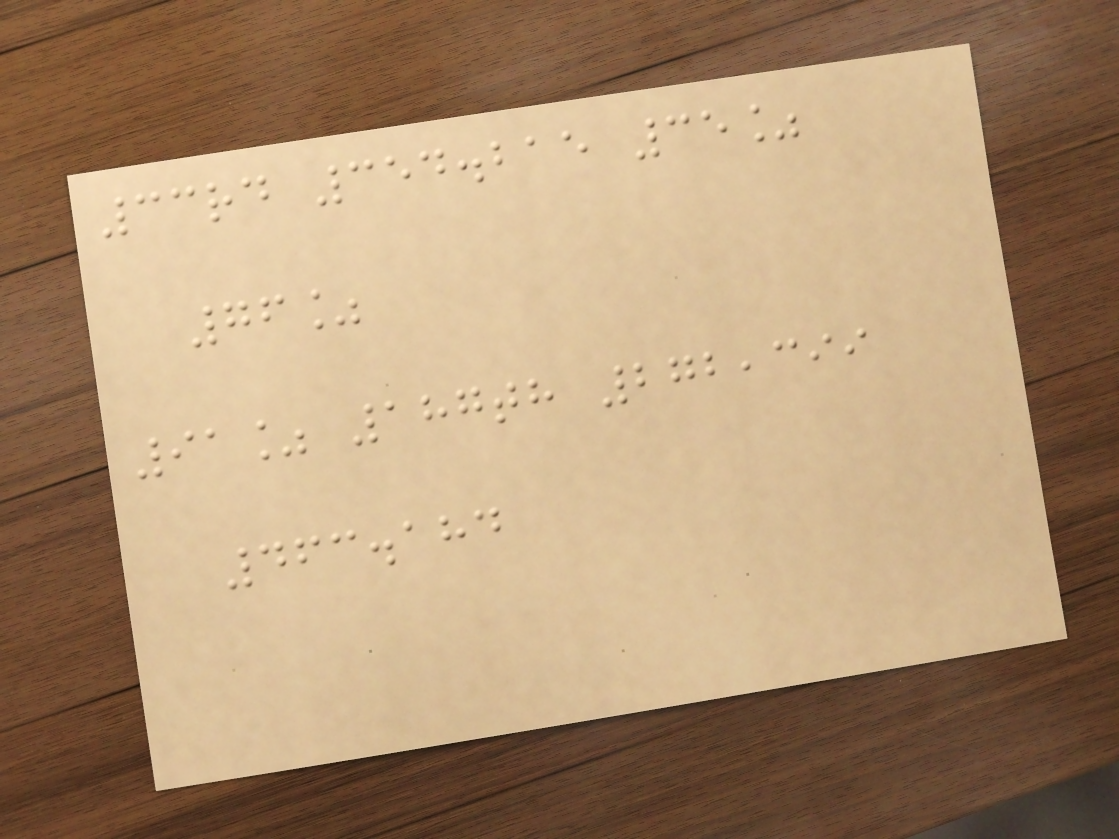33rd 354.215 35%
76%
91% 187th 272,399
463.184
